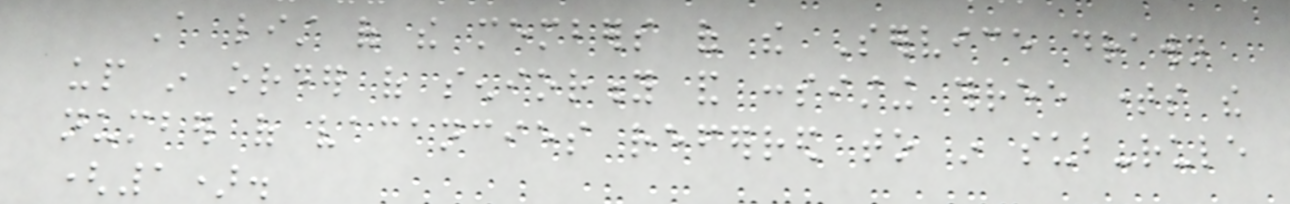A list of the members of the Service drawn
up in order of seniority and consisting three times the
number of vacancies referred to in sub-rule
(1).
